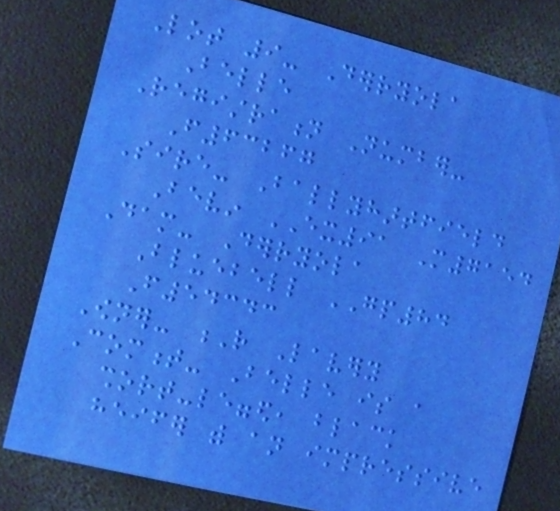Lot 9- Derryola
Belle
Registration Number-
F63267
Sire- Ballyhartfield
Bevin EX91 M7154
Dam- Derryola
Bluebell GP84
F54343
Owner- R Lavery
Comment- Belle is a
short-legged, black
heifer with an impressive
